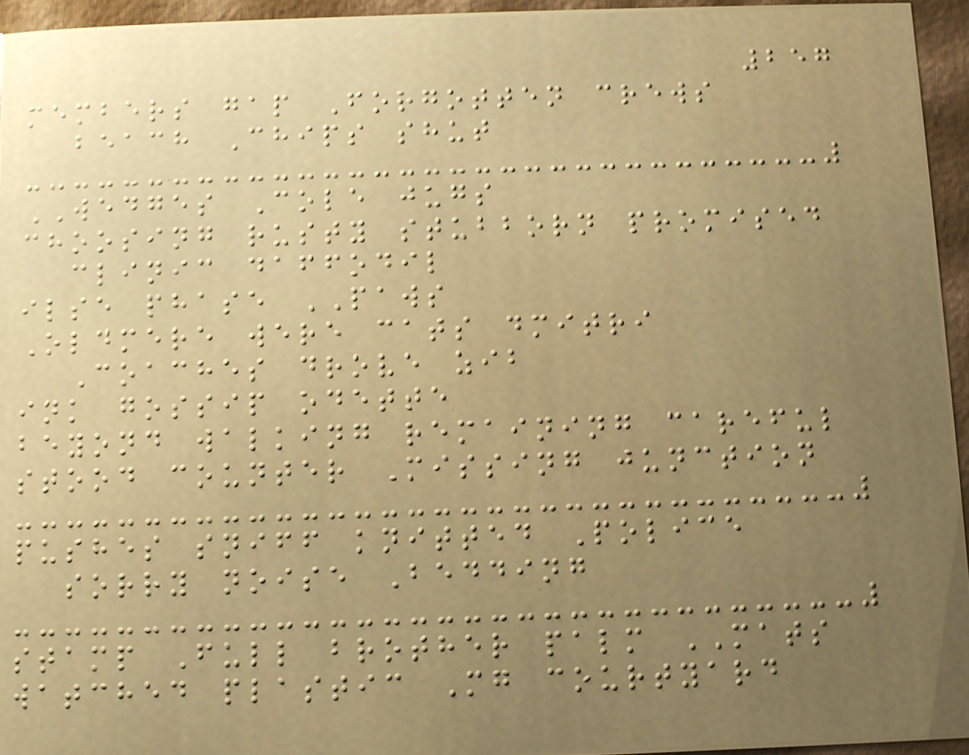257
members gap Forgotten crews
beach Chips shut
WEDGES Cole jugs
choosing rusty stubborn promised
clinic daffodil
ilse phase PAWS
Oldmere were cats dmitri
Coaches drove zib
ink gossip odette
beyond walking remaining careful
stood counter Missing junction
pushes sniff knitted Police
sorry noise Bedding
stamp Full brother palm MATS
watched plastic Mg courtyard
